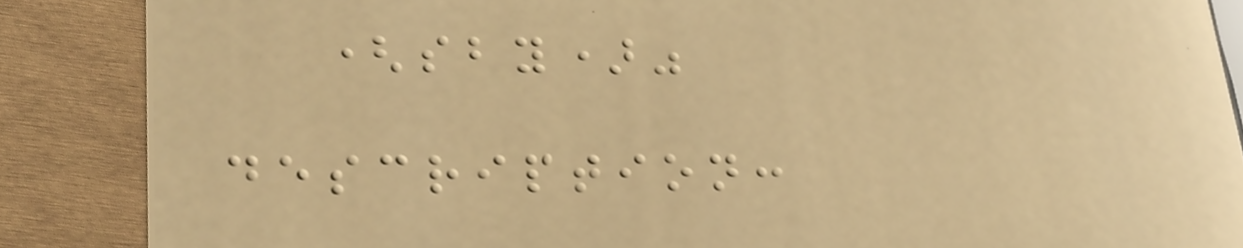(sby)"
description:
